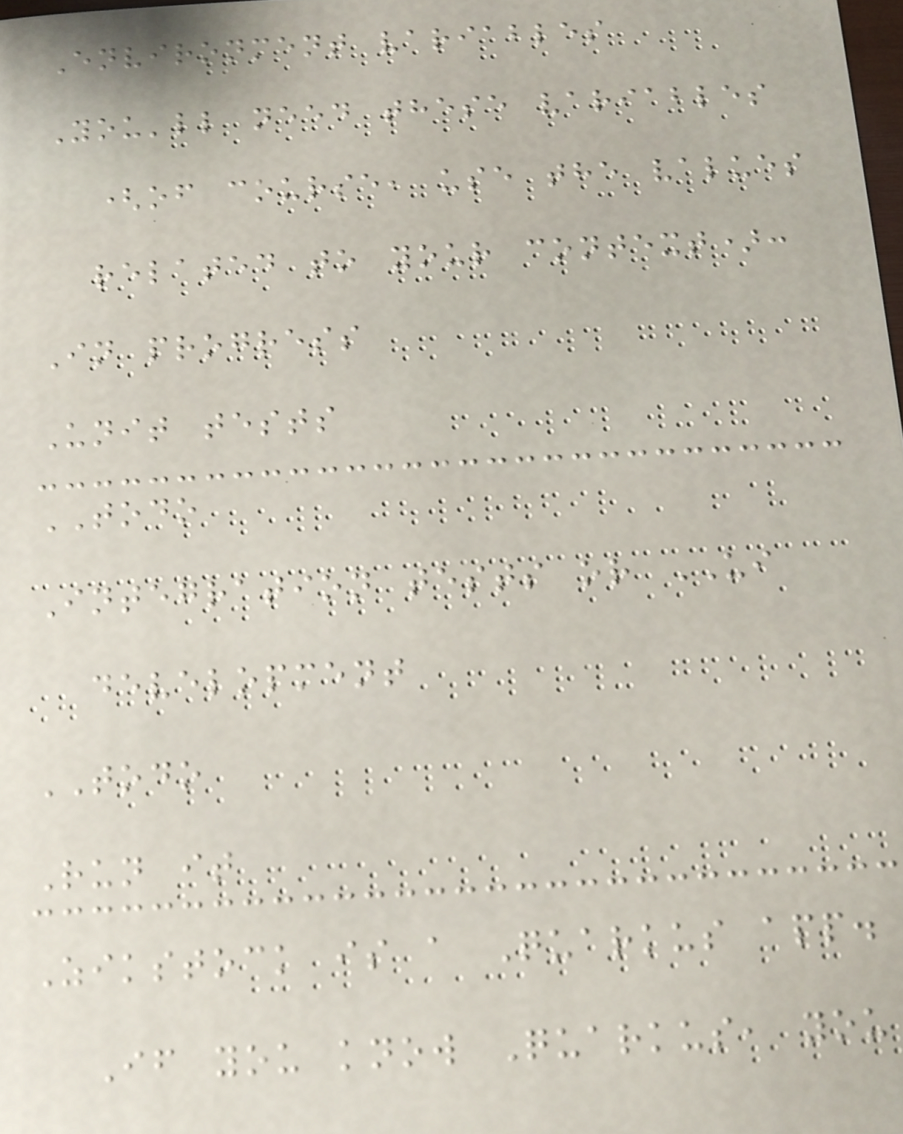Environment variables
You'll need these variables
(of course, use the values
related to your context):
In progress
Unit tests
TODO
Integration tests or UI
development
TODO
Run it
Zikstock is a Quarkus app.
If you know Quarkus, you
